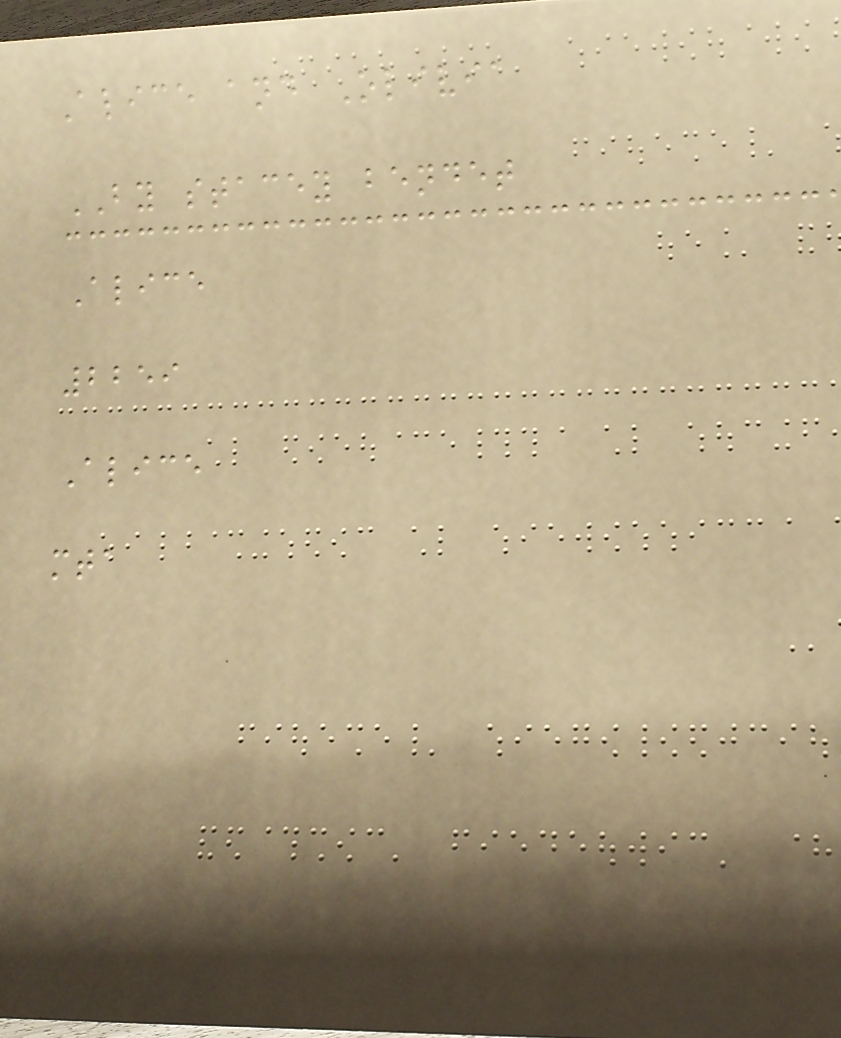Alice and Olivia
BY stacey bendet
Alice
2259
Alice
mta
